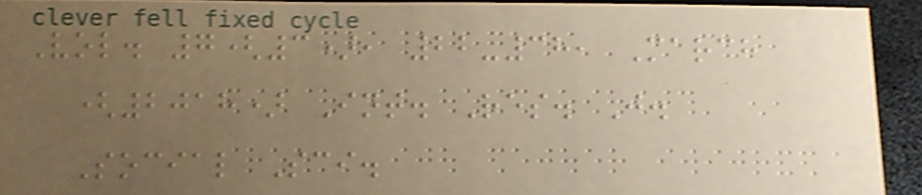Vol. 7(3), 22-38, March
(2018) Int. Res. J.
Social Sci.
